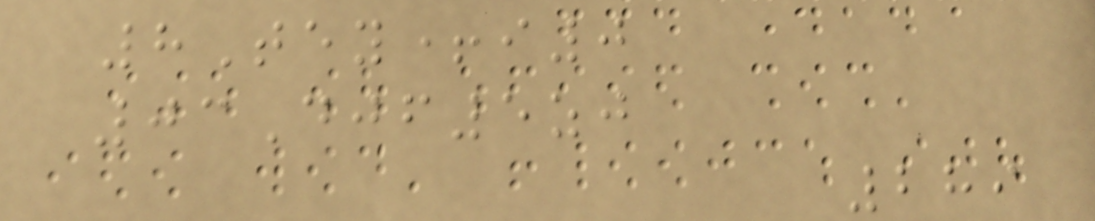8Tey+i0
03Djf5zj
289
